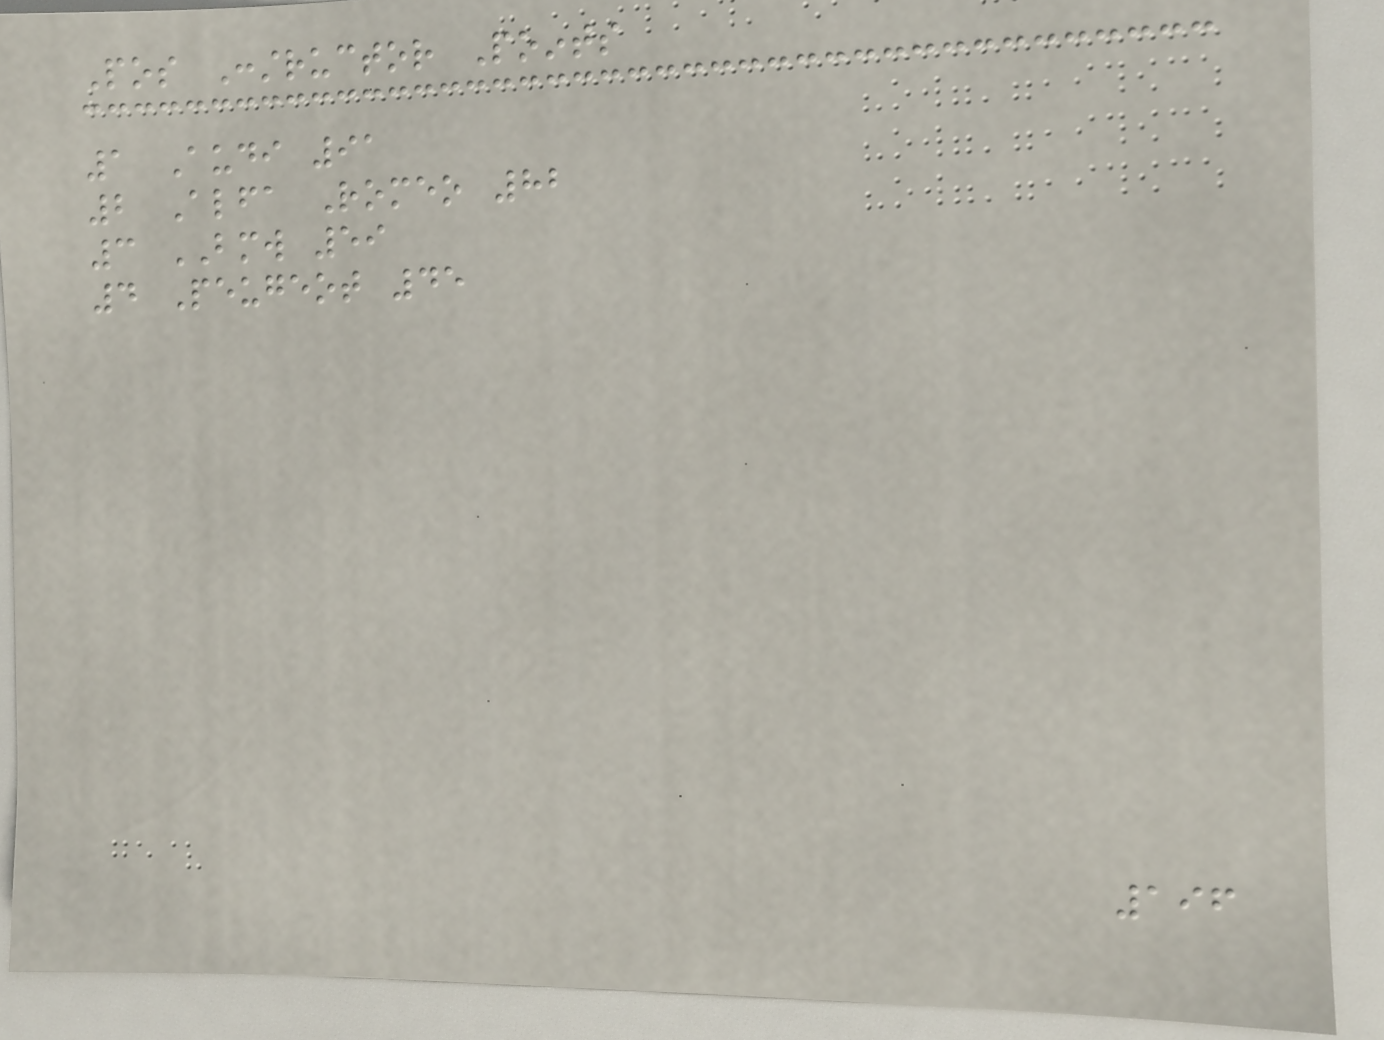Pos Constructor Points
1 Audi 91
2 Alfa Romeo 82
3 BMW 59
4 Peugeot 45
196
